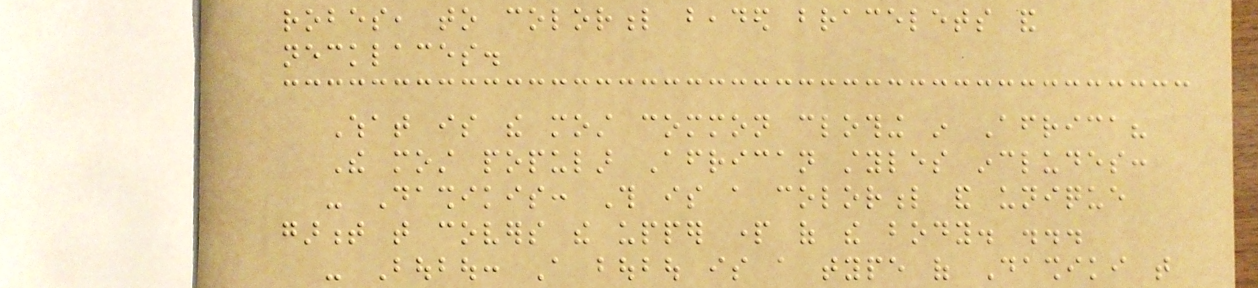robes, to colorful beaded bracelets and
necklaces.
What is the most common clothing in Africa?
The most popular African styles includes:
- Dashikis: This is a colorful and unique
garment that covers the upper part of the body. ...
- Boubou: A boubou is a type of Dashiki that
